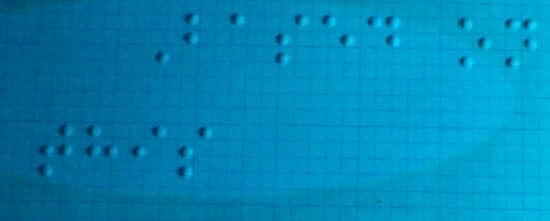Based on
this
